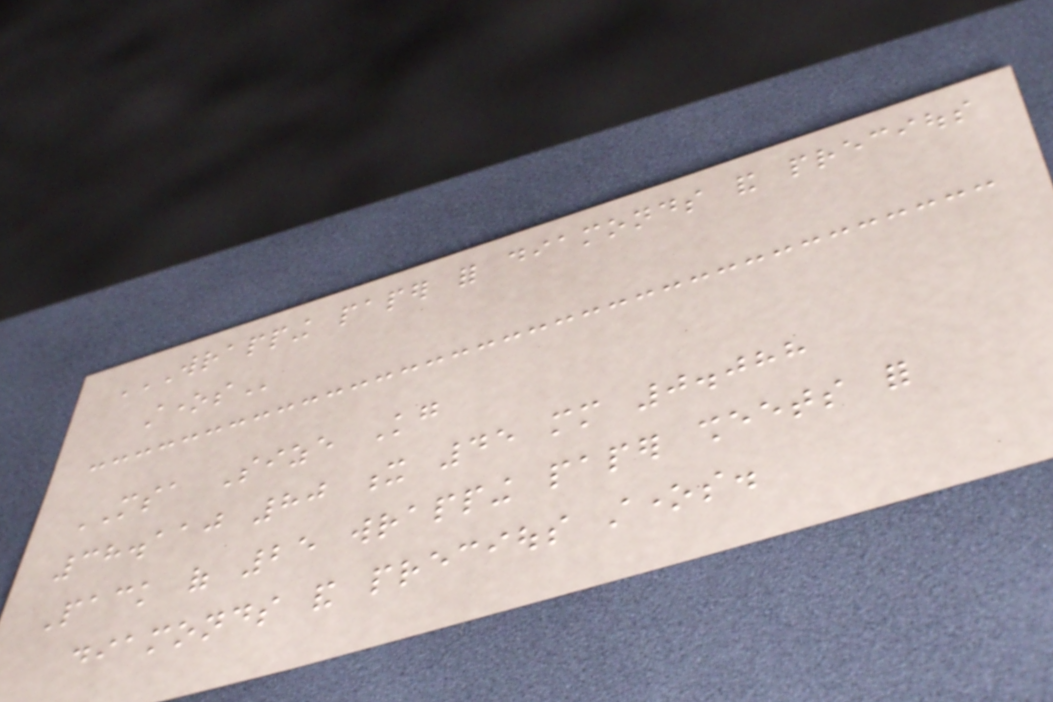WRAPPING PAPER FOR DIAMONDS AND PRECIOUS
STONES
MSA Size Kg
38.110 80 x 45 mm 0.088
Pack of 25 wrapping paper sheets for
diamonds and precious stones.
